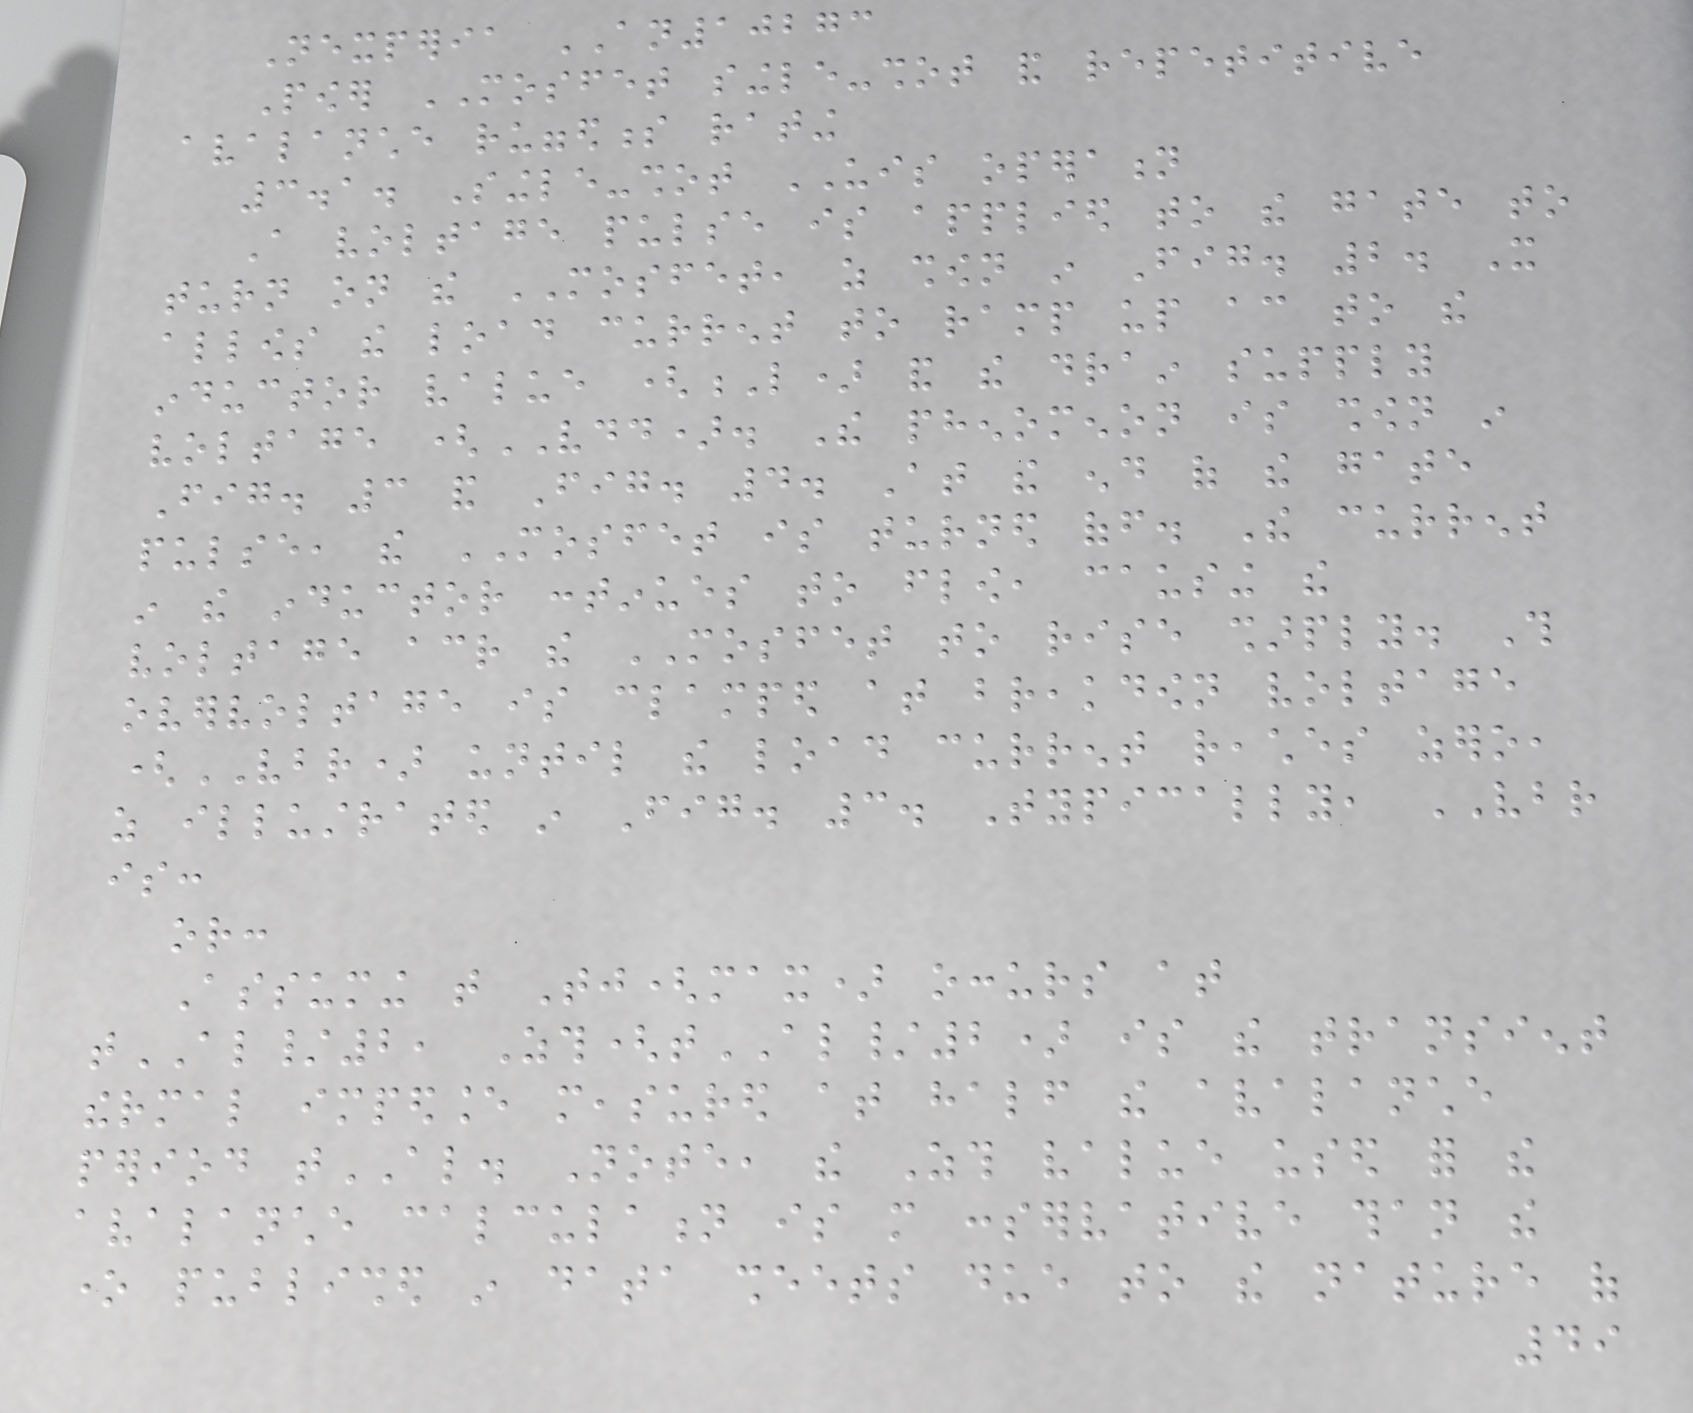Nexperia AN10273
Power MOSFET single-shot and repetitive
avalanche ruggedness rating
3.1. Single-shot UIS operation
A voltage pulse is applied to the gate to
turn on the MOSFET, as shown in Fig. 2. It
allows the load current to ramp up according to the
inductor value (L) and the drain supply
voltage (VDD). The phenomenon is shown in
Fig. 3 and Fig. 4. At the end of the gate
pulse, the MOSFET is turned off. The current
in the inductor continues to flow, causing the
voltage across the MOSFET to rise sharply. This
overvoltage is clamped at breakdown voltage
(VBR) until the load current reaches zero,
as illustrated in Fig. 3. Typically, VBR
is:
or:
Assuming that Tj(max) occurs at
tAL/2, Zth(tAL/2) is the transient
thermal impedance measured at half the avalanche
period tAL. Note, the Zth value used for the
avalanche calculation is more conservative than the
one published in data sheets due to the nature of
49
